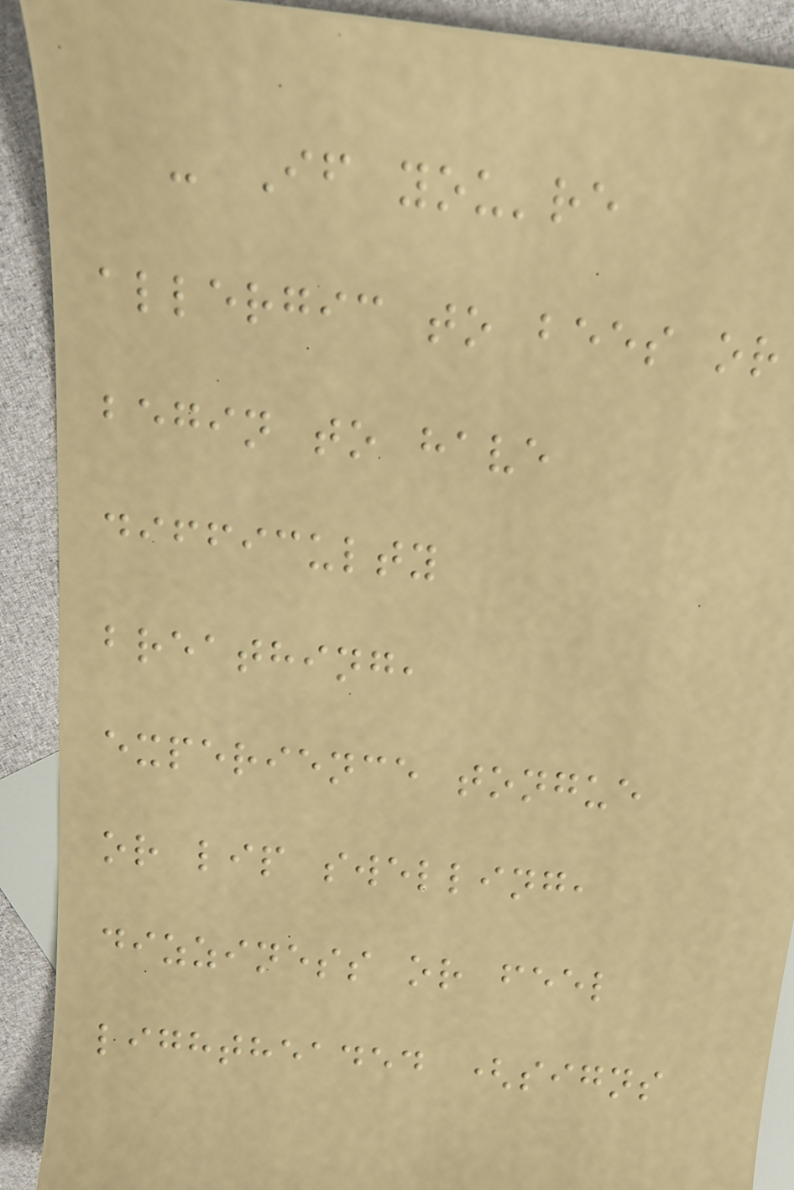- If you're
allergic to bees or
begin to have
difficulty
breathing,
experience tongue
or lip swelling,
dizziness or feel
lightheaded (signs
